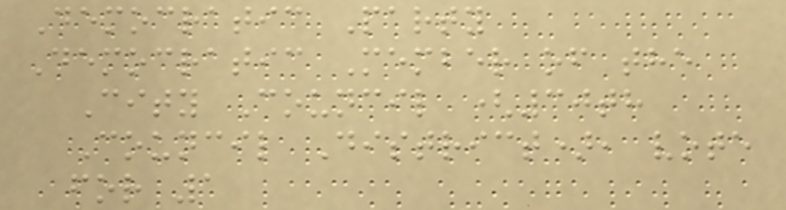Democratic Party
Democratic Member of the
City Council (30th
Council District), vote
for 1
